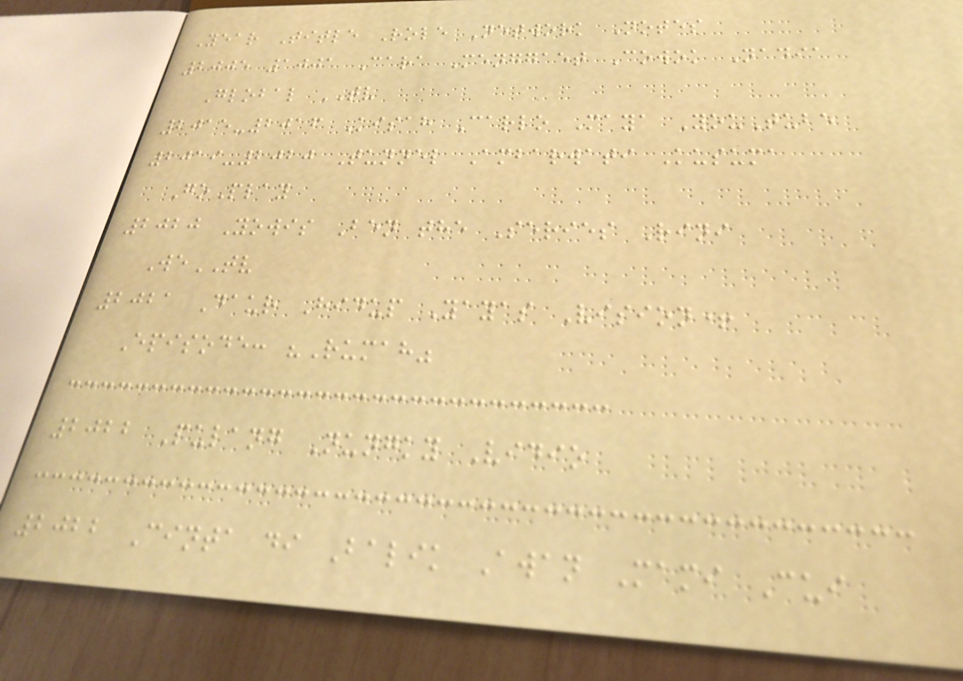Year Title Role Network Notes
2005 1001 Cara Menggaet Cowok Nadia
Global TV
2015-2016 Kisah Carlo Maya YouTube
2019-2020 Tunnel Ambarwati Kusuma
GoPlay
2020 Yowis Ben the Series Rini
WeTV
2021 Daur Hidup Yayas Vision+
Episode: "Rumah"
2022 Pulang Nungky Vidio
2022 Cinta di Balik Awan Mami Cui
